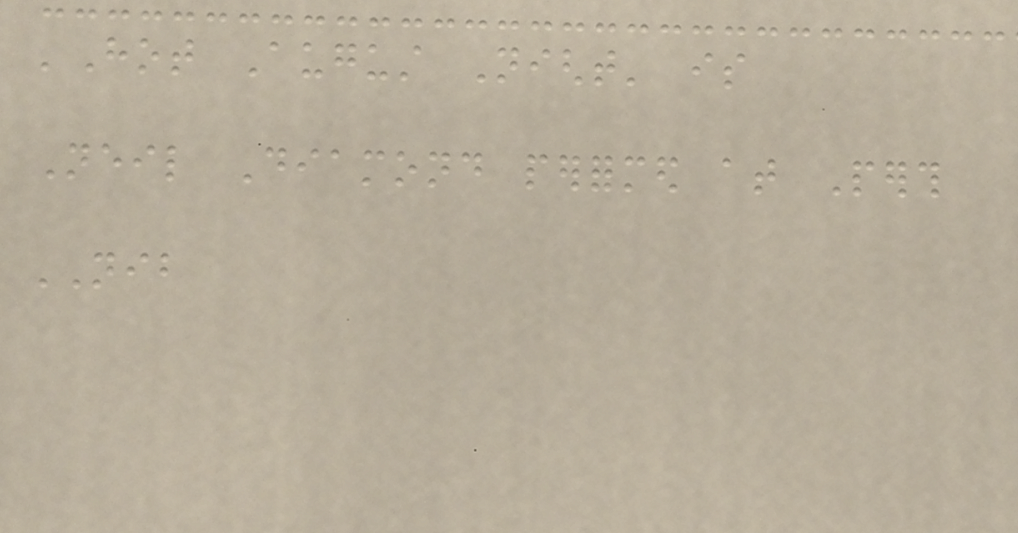'Hot August Night' is
Neil Diamond performed at Perth
NIB
